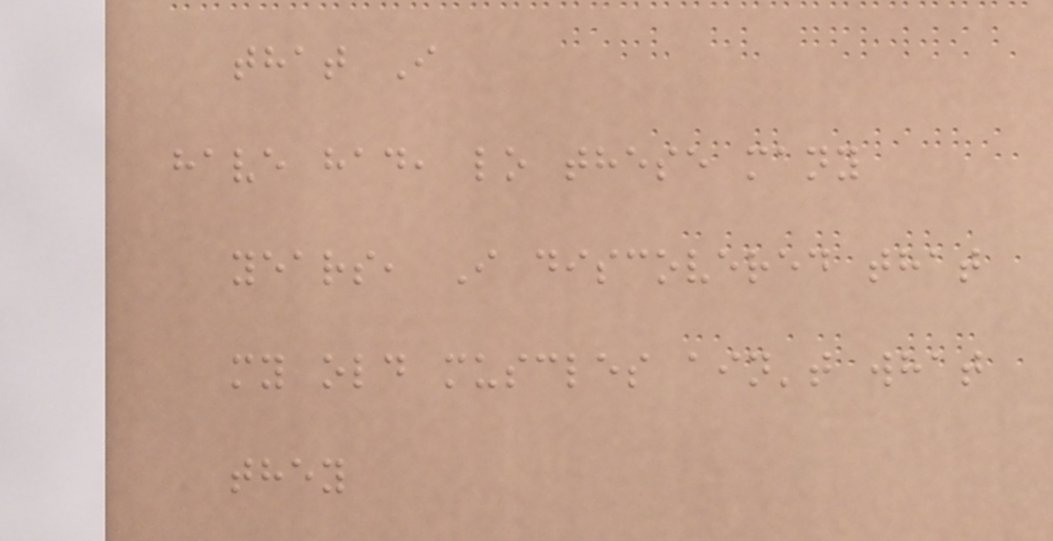that I
have had, lo these many
years, I discovered that
my old muscles ain't what
they
